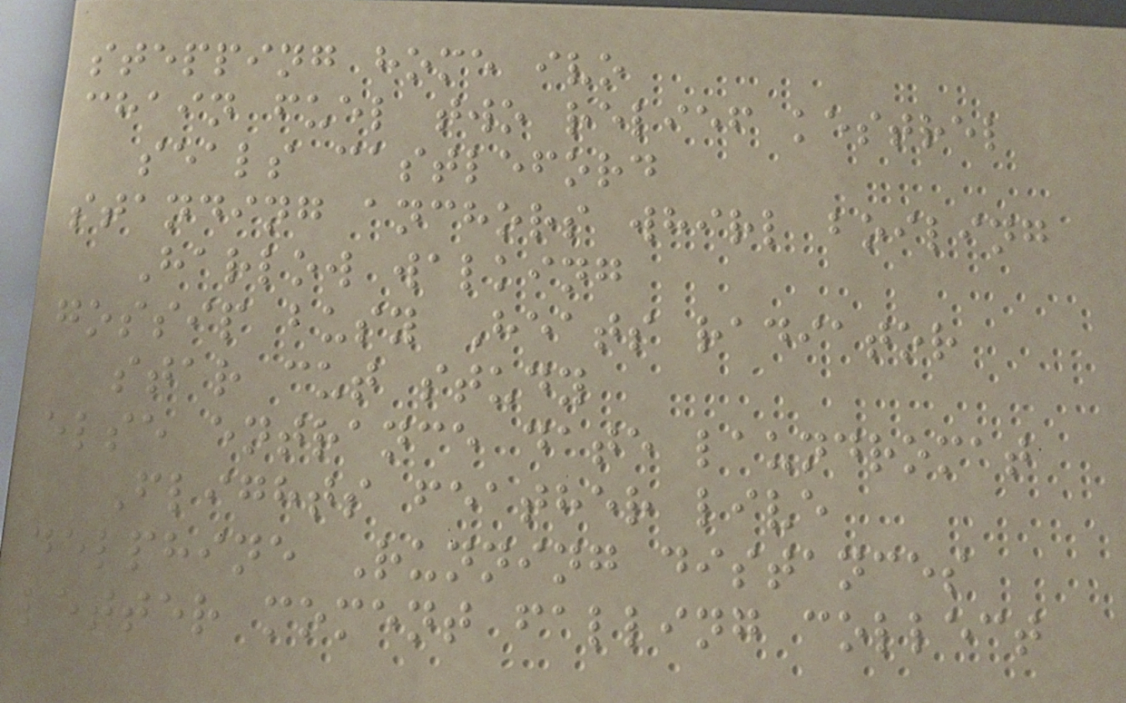stepping home ivo
chain fuel two relief kestrel
seals castleford
standing anchors whirl boiling
Harlow walking
gossip busy Heats radiator
star cut study
else entrance date laundromat
Flights feather live
delphine Running distances
letter moment falling collect
